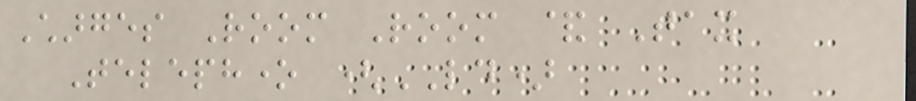Charges Room Room & Tax
Telephone (LD)
